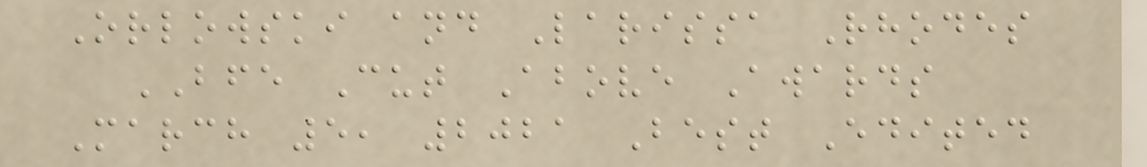Orlowski and Larissa Rhodes
BFE Cut Above Awards
March 5, 2021 Best Edited
